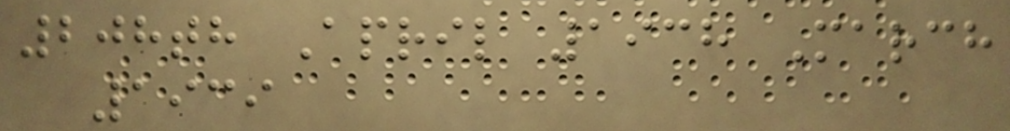208th April 1938 March
1939
